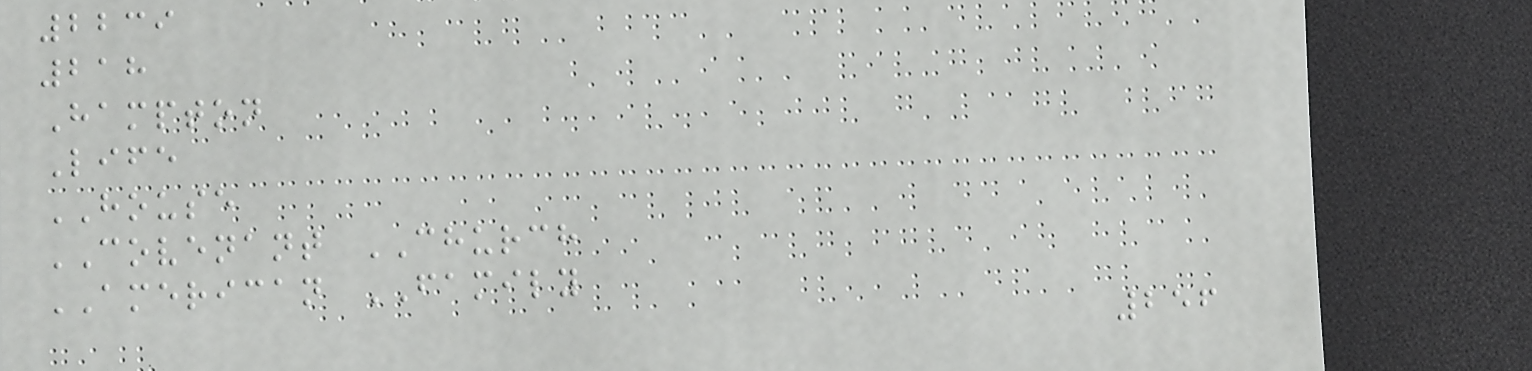2239
218
Hampton
Life
HOUSE
COVENANT CHURCH
AMERICAN FAMILY
256
